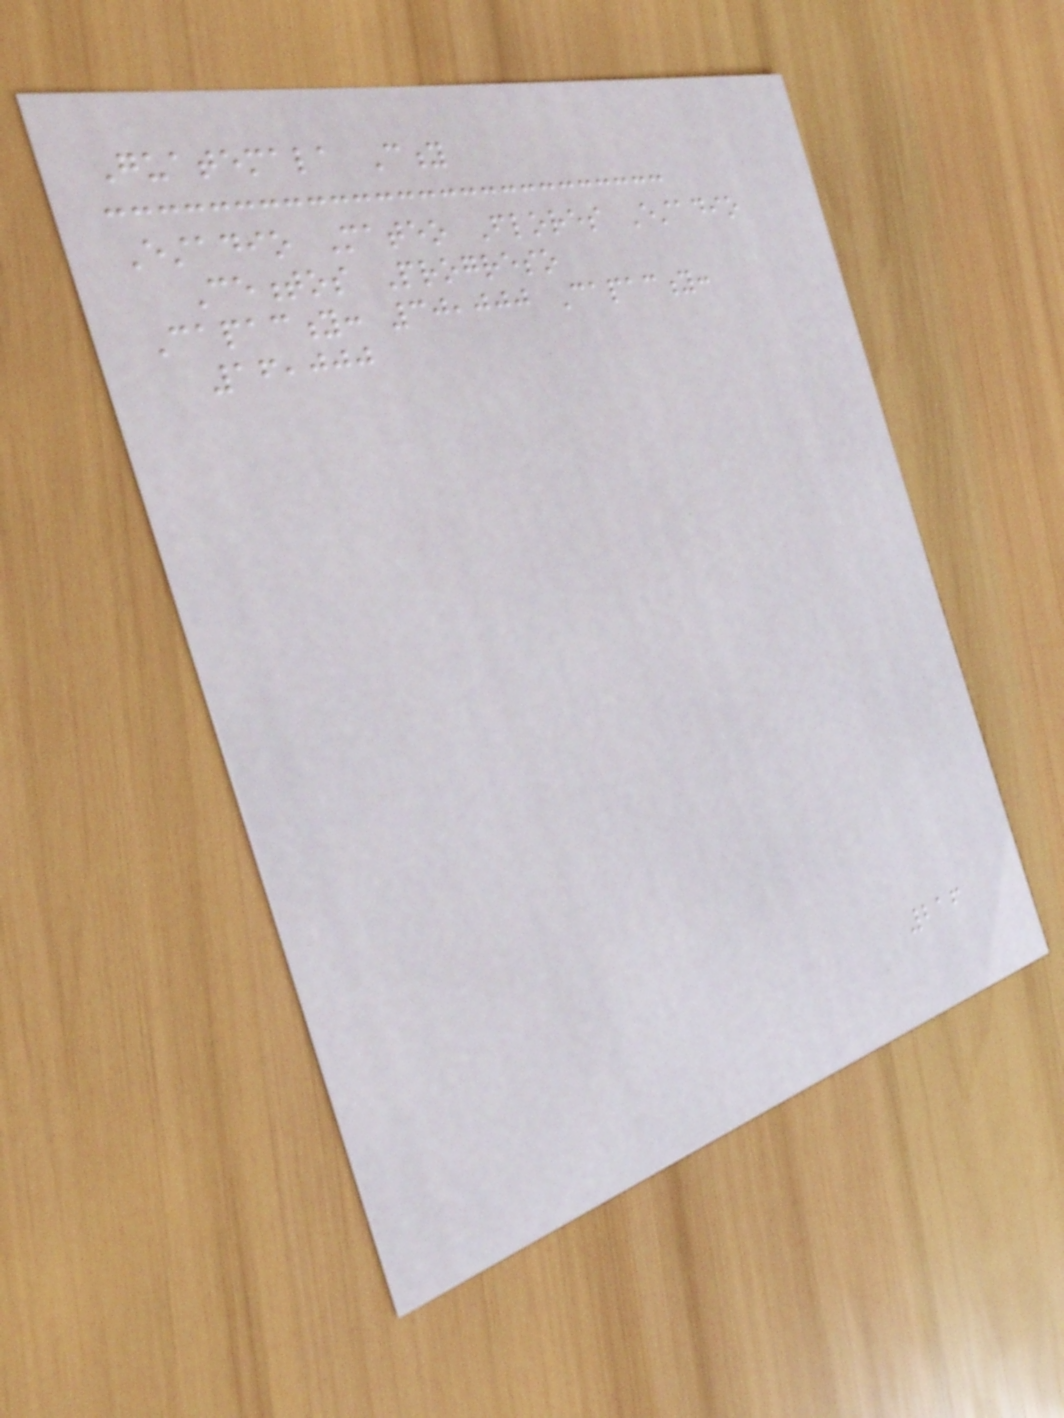Guatemala City
Estadio Mateo Flores Estadio
Cementos Progreso
Capacity: 30,000 Capacity:
16,000
216
